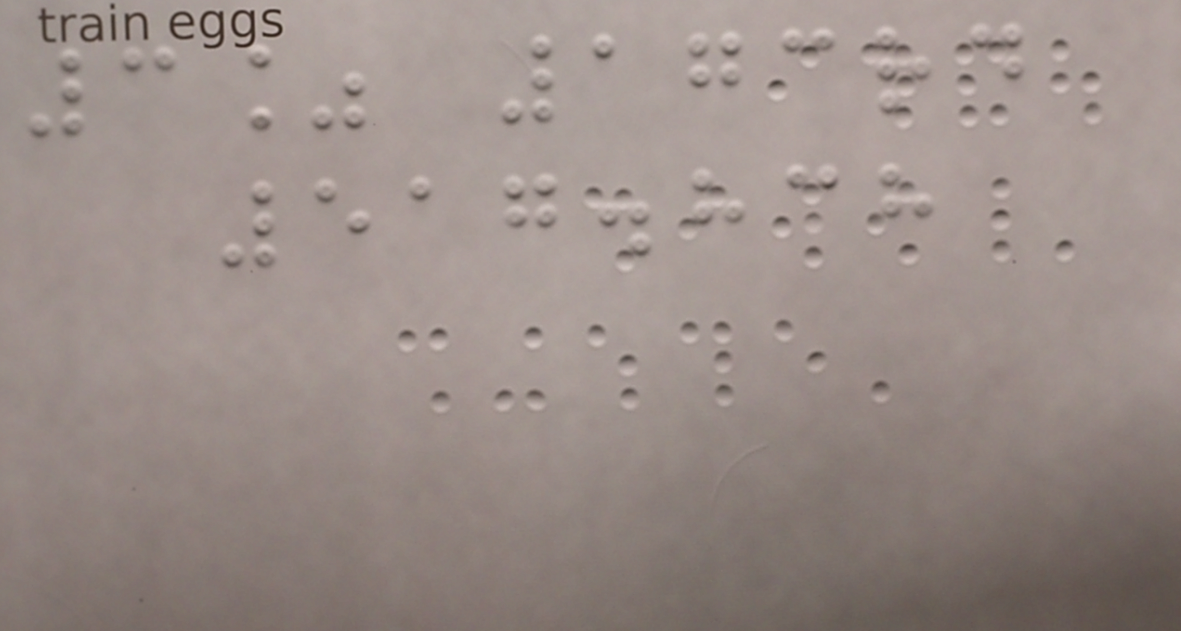3% 173rd
517.838
